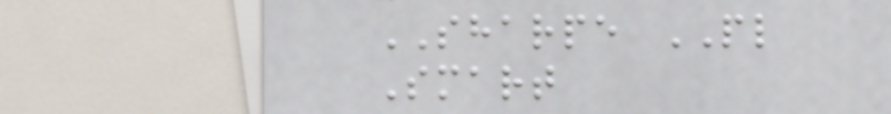SHARPE PL
Smart
